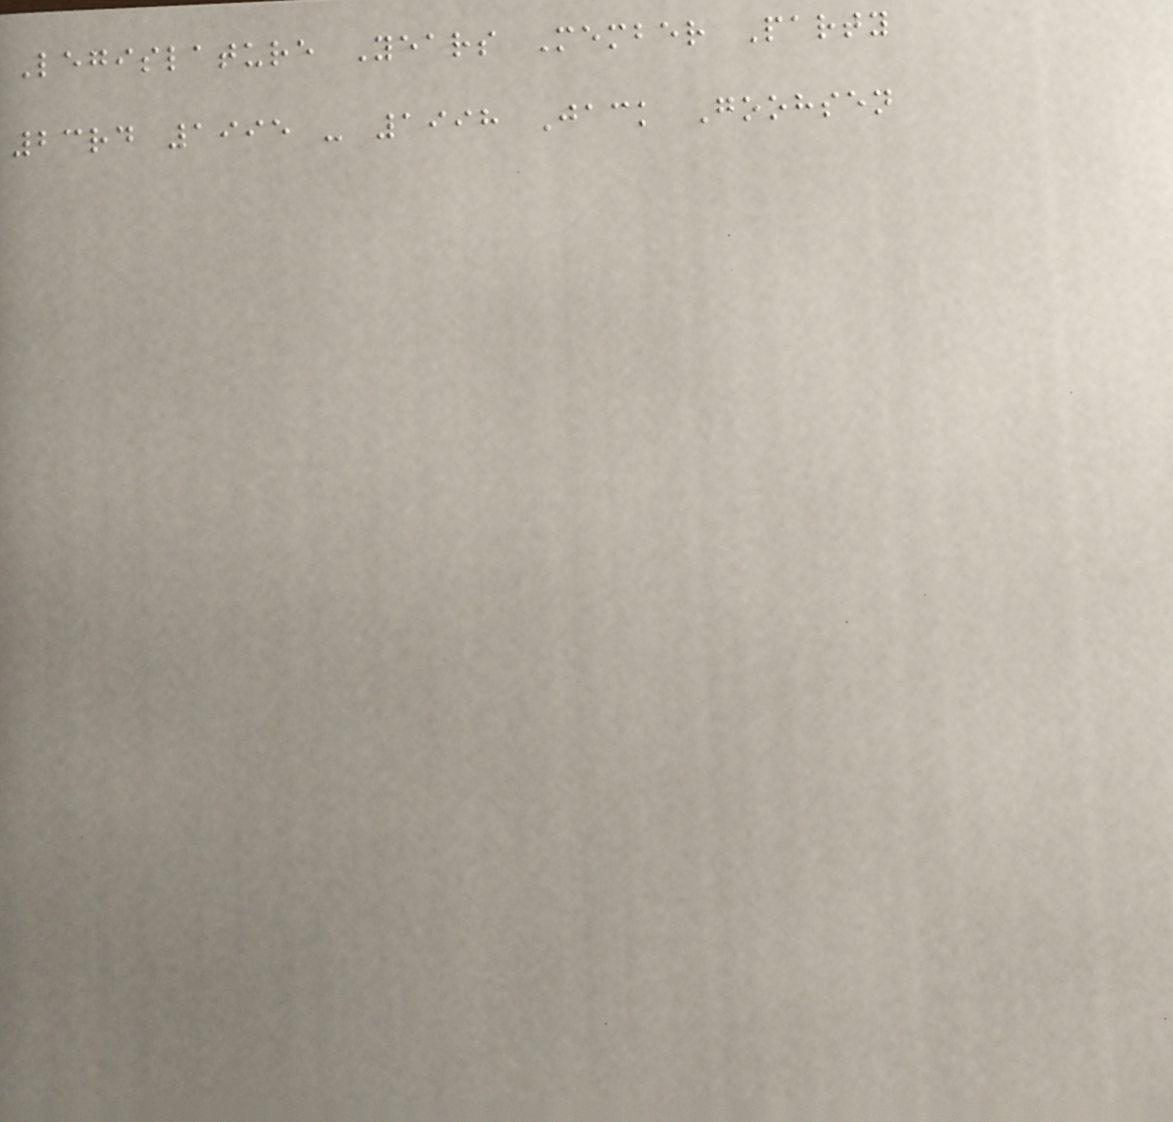Legislature Years Member Party
23rd 1995 - 1998 Jack Goohsen
